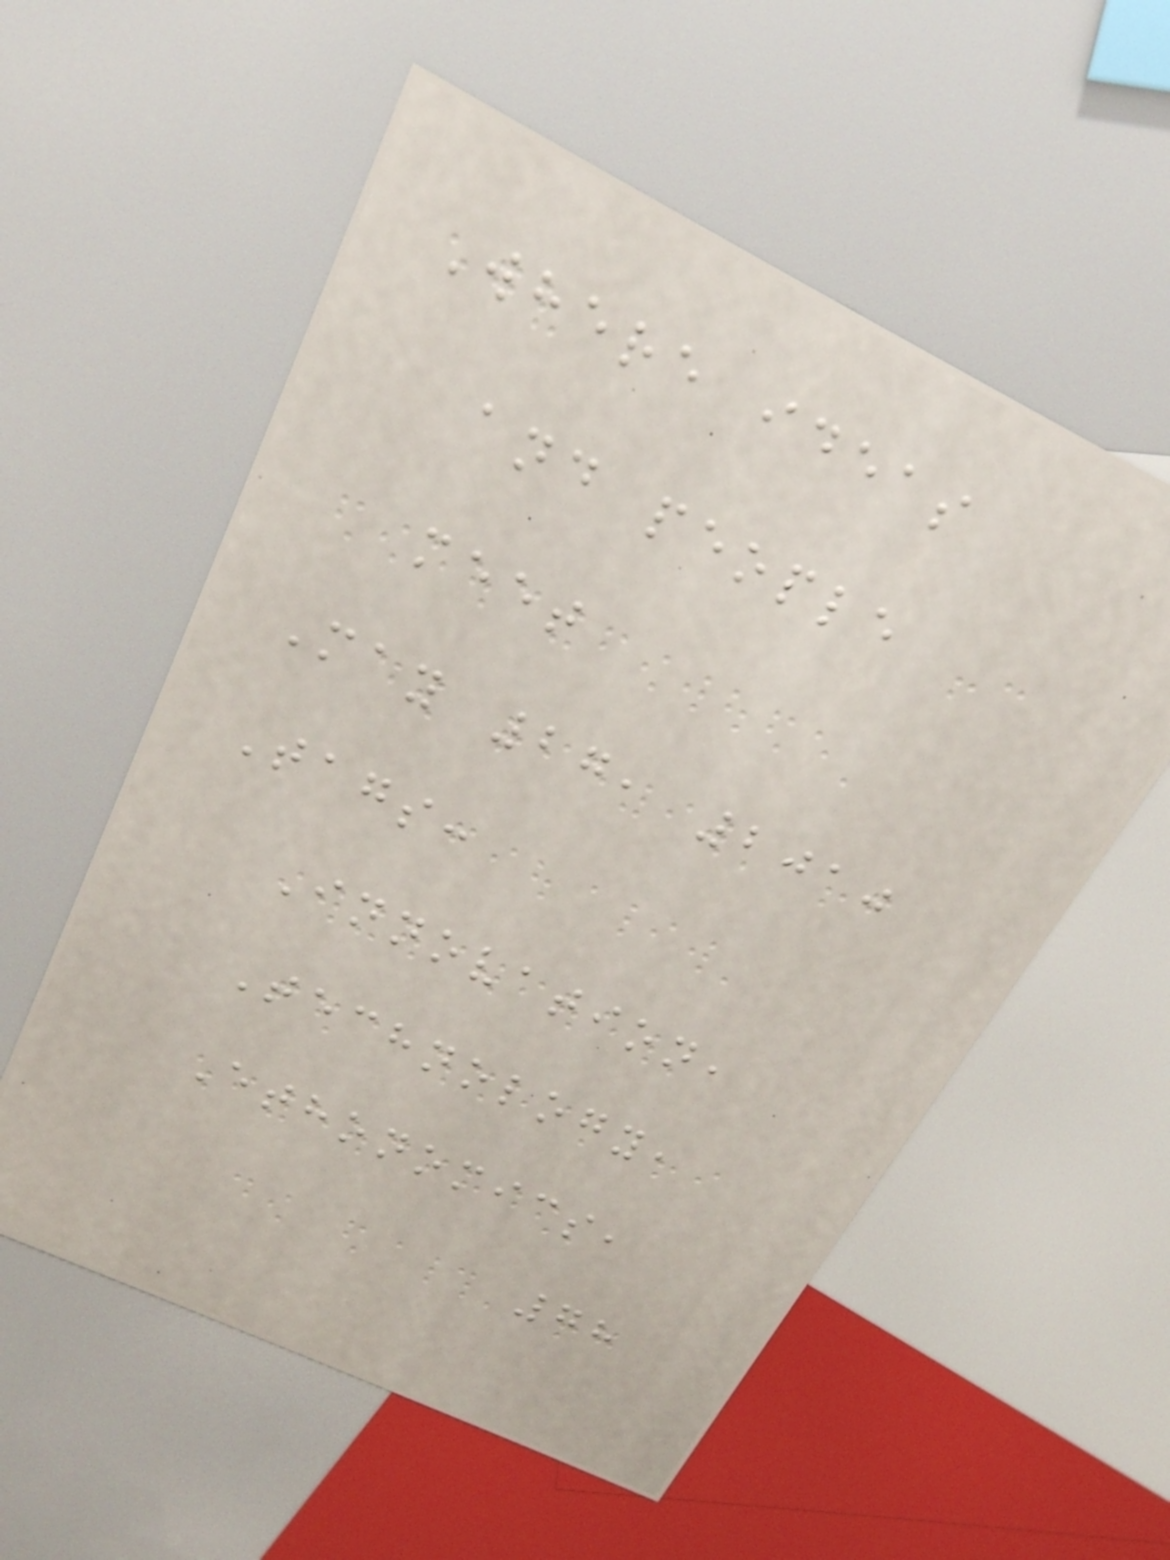Where ideas
and people
meet
May 27, 2010
Tags:
Innovation,
Technology,
Ethonomics,
78
